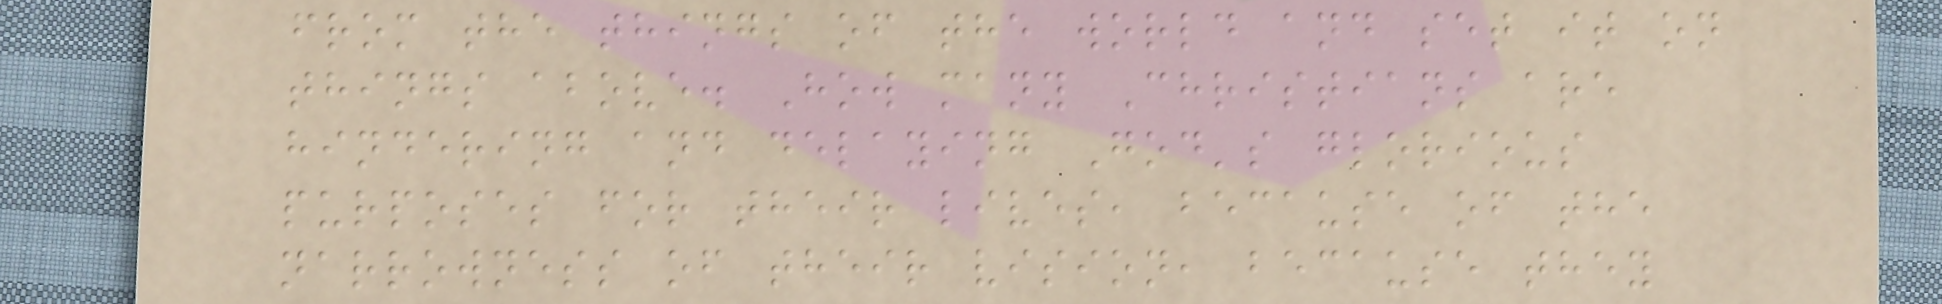from the things of the world and set it on
things above. How many Christians are
hindering and delaying God's glorious
purposes for their lives, because of the
narrowness of their vision, because they
